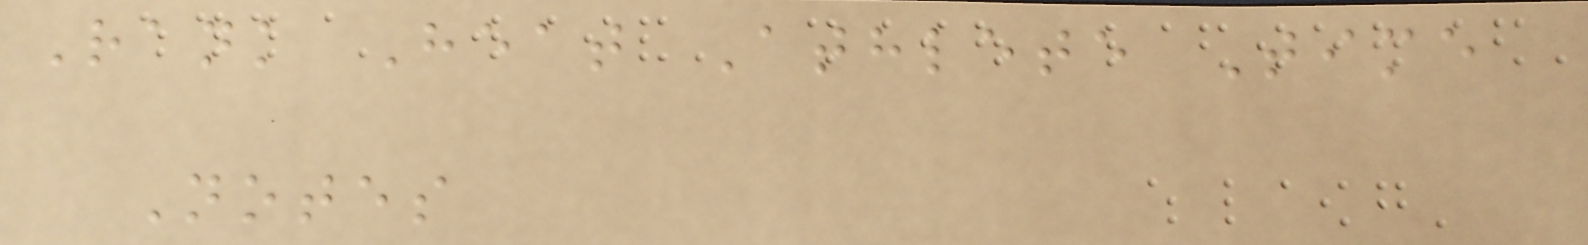Rank Heat Athlete Time
Notes
